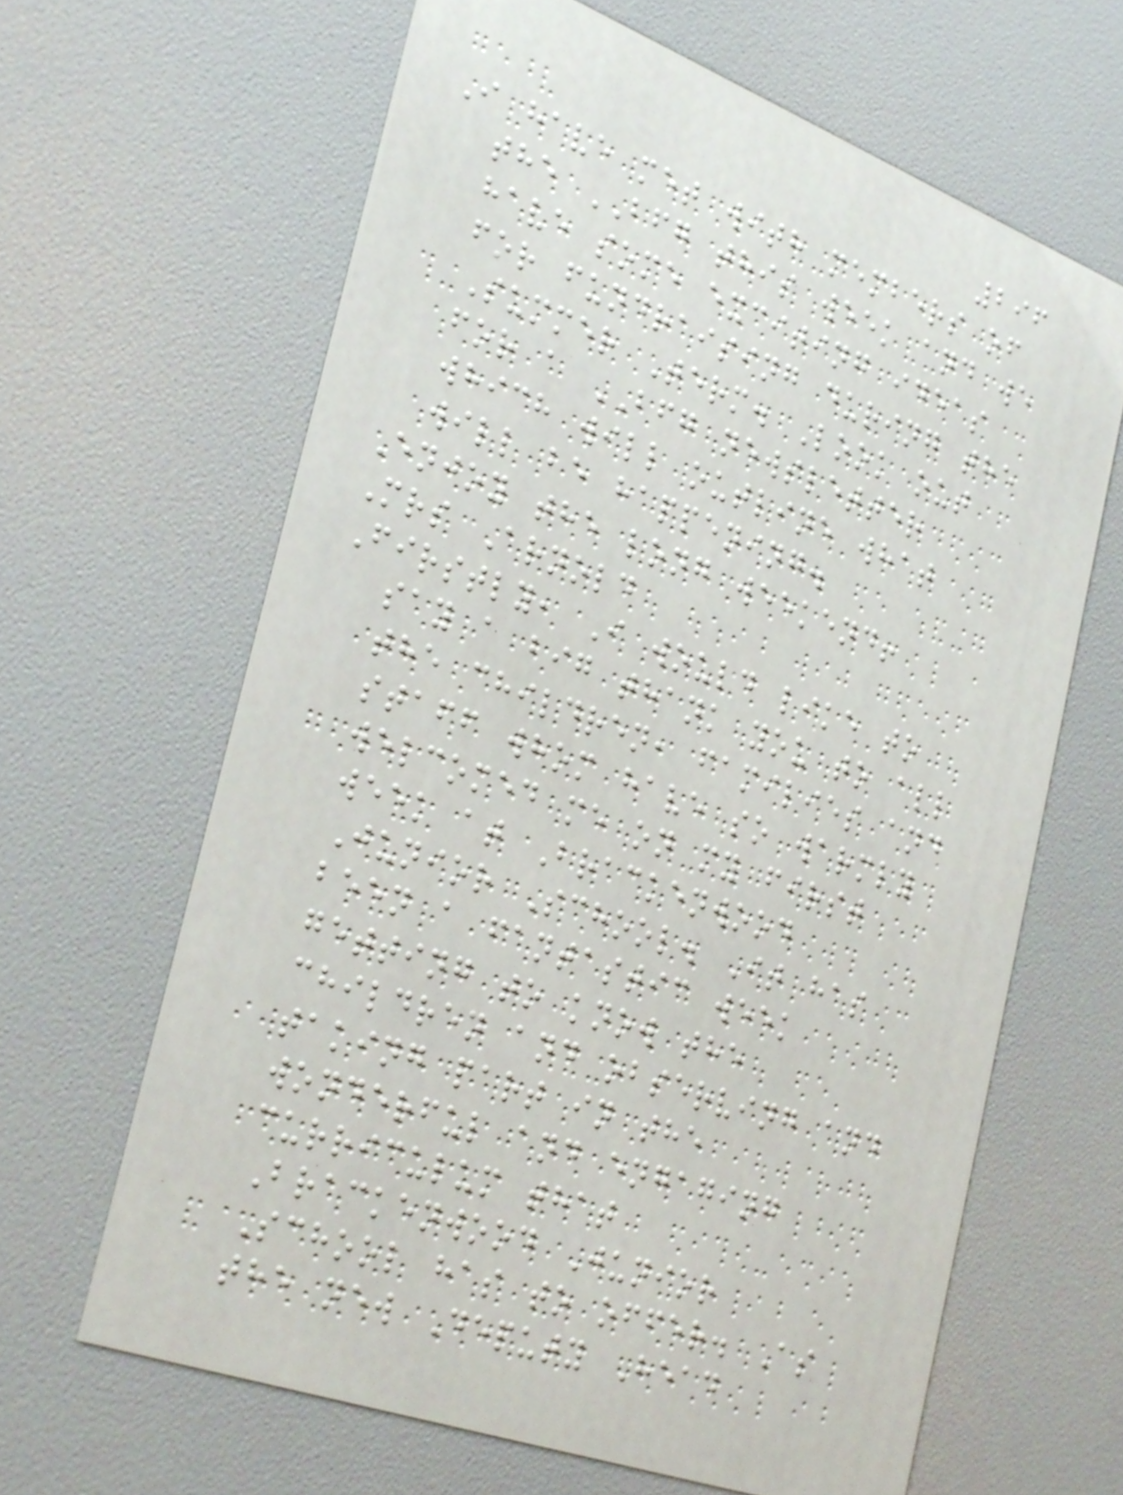296
I have met with members of
the BFG this week and we
have some exciting ideas
for fundraising during the
Summer Term. Look out
for a BFG newsletter
which will outline what
will be happening.
Enjoy the long weekend!
Mrs Arnold
Firstly, I would like to
say a big thank you to all
the children, families and
staff whom have so warmly
welcomed me on my first
week at Brackenwood
Junior School. It has
been a fantastic week
getting to know the
children and observing and
taking part in the
wonderful and engaging
curriculum that
Brackenwood Junior
School has to offer. As
the new Deputy Head
